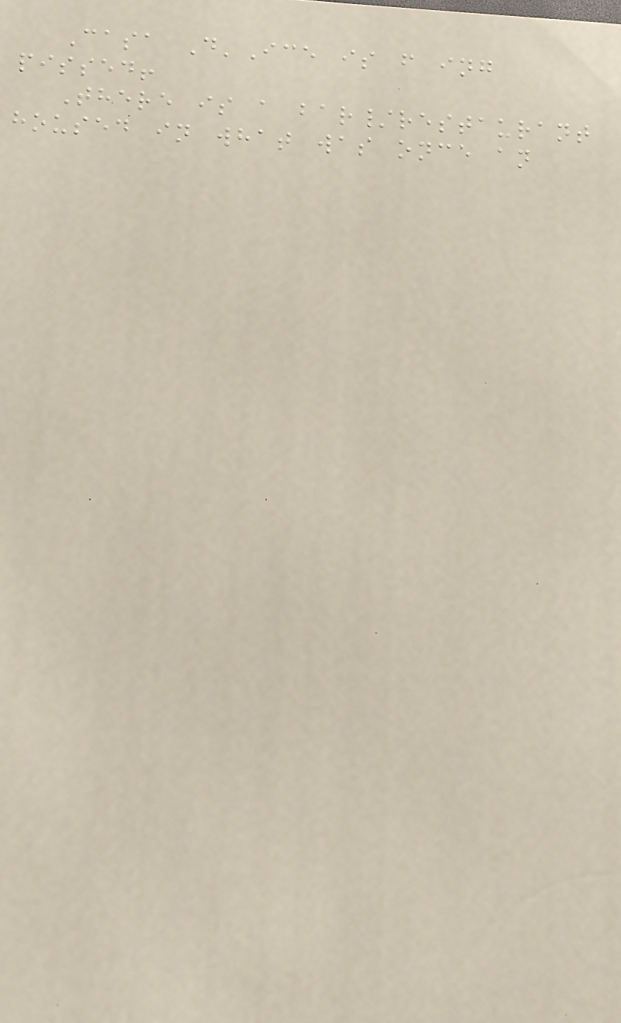Casa D'Ice is f ing
pissed!
There is a bar/restaurant
housed in what was once an
